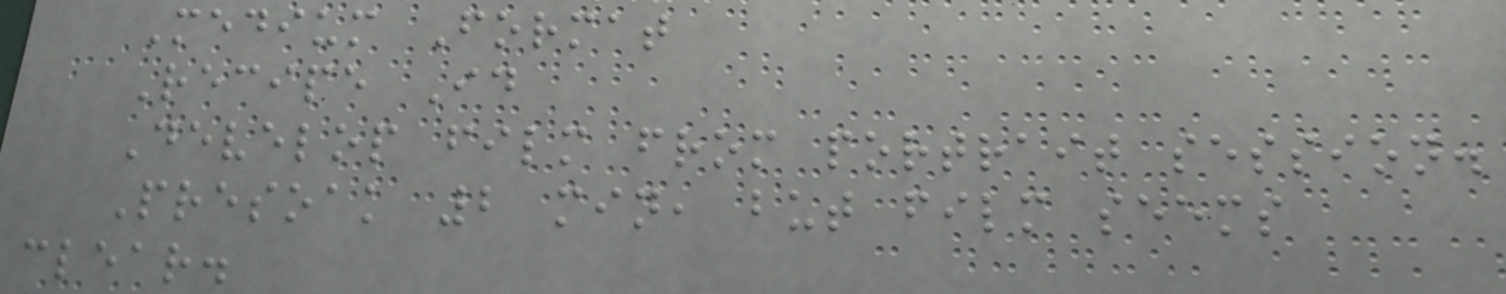Medium Format
Recipe Id
Develop film from portrait session.
Presoak 2 min, but film seems
clear.
